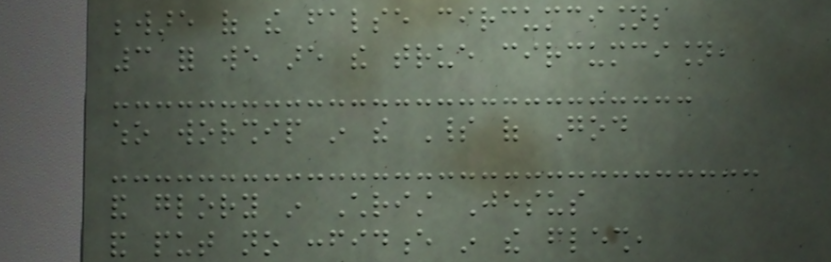beware of the false circumcision;
3 for we are the true circumcision,
who worship in the Spirit of God
and glory in Christ Jesus
and put no confidence in the flesh,
